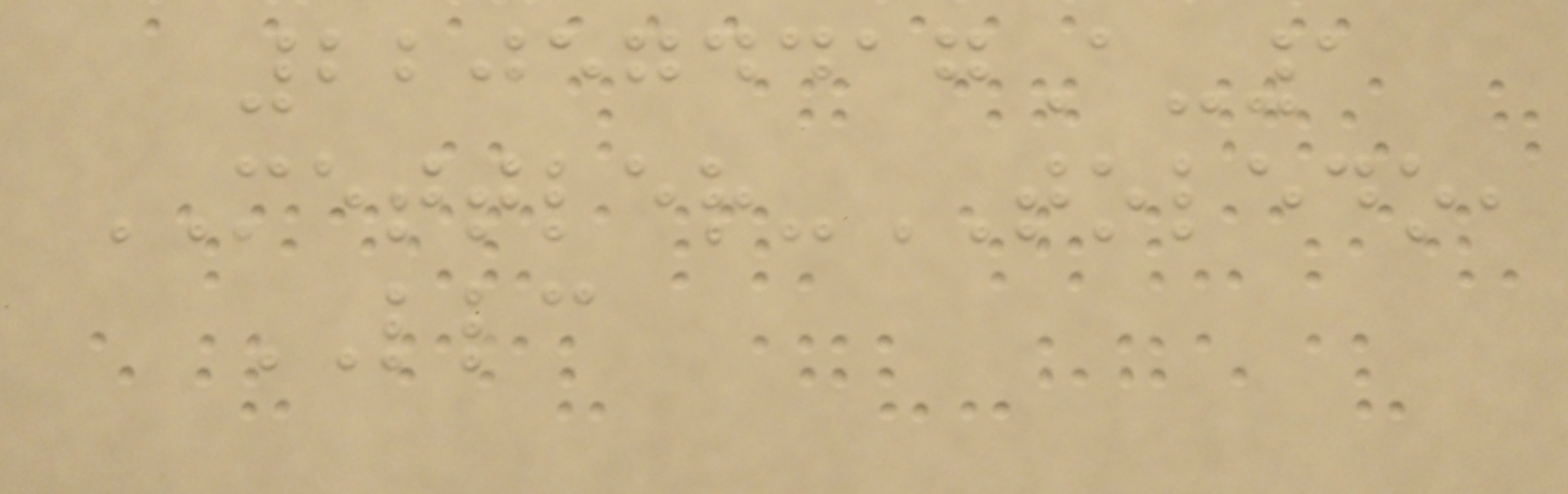220574417A-1
METTLER-TOLEDO,
LLC
